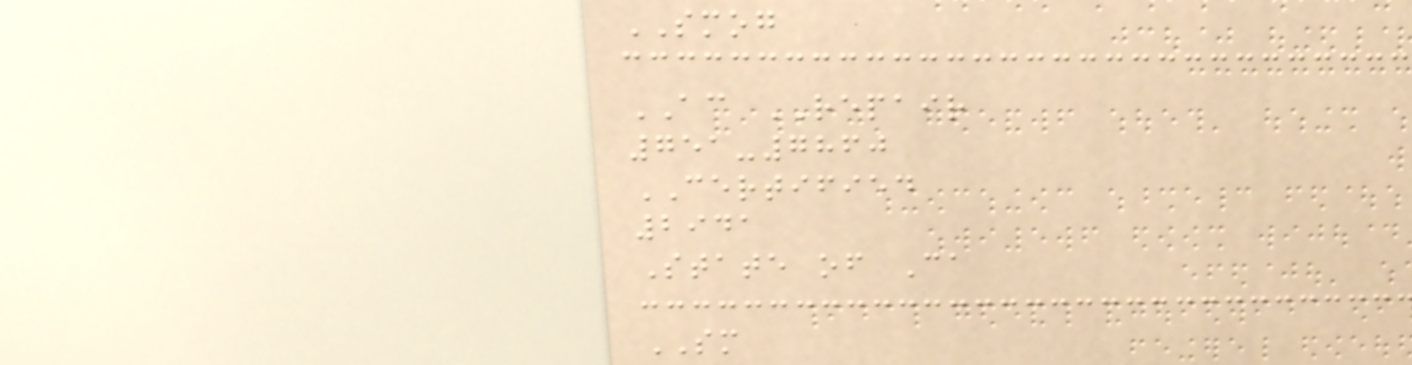SMOG
AC REPAIR
751-7860
CERTIFIED
2941
State of Ca
SM
